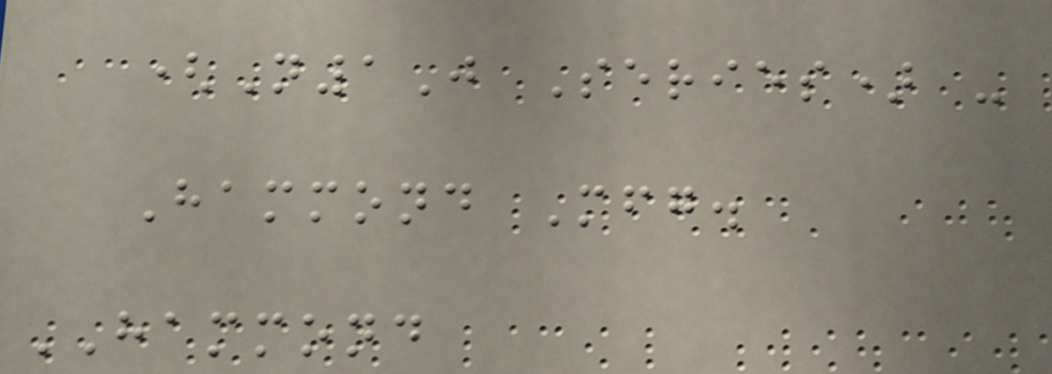(N1J Series) -
Hammond Mfg.
HAMMOND
